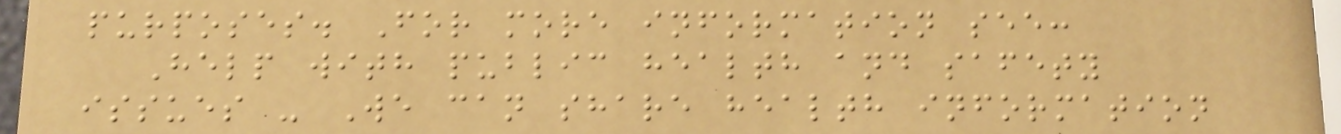purposes. For more information see:
Help with public health and safety
issues - We can share health information
